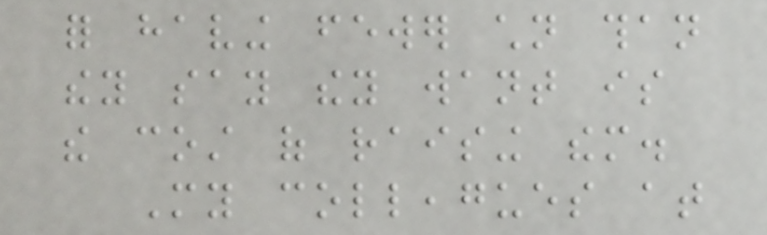for having fewer children than
they say they want is
the cost of raising them.
My colleagues at
